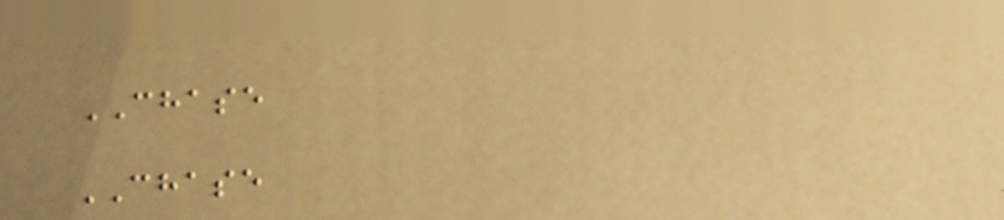CHASE
CHASE
